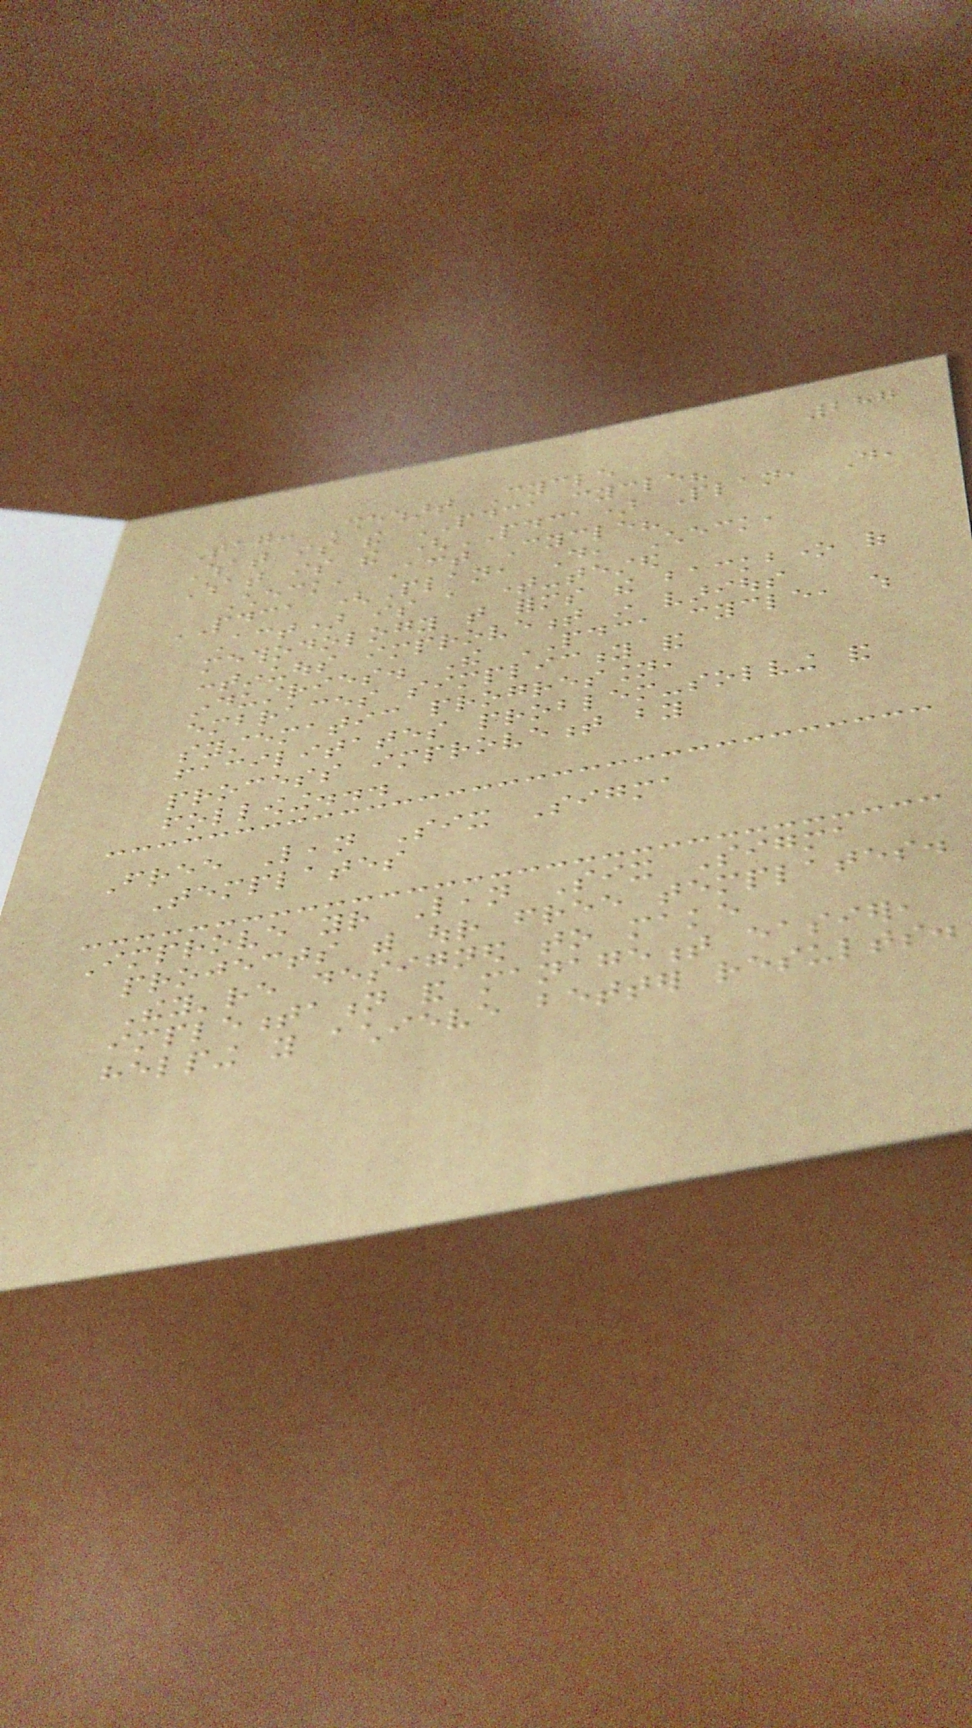287
Tag: Shewhart Cycle
What is the PDCA cycle?
What is the (PDCA) Plan, Do,
Check, Act Cycle?
PDCA (Plan, Do, Check,
Act) is a time-tested
methodology that forms the backbone of
continuous improvement in various
industries. The PDCA cycle, which
embraces simplicity and
systematic progression,
facilitates problem-solving and
process improvement by
following...
Free Lean Six Sigma
Templates
Improve your Lean Six Sigma
projects with our free templates.
They're designed to make
implementation and management easier,
helping you achieve better results.
